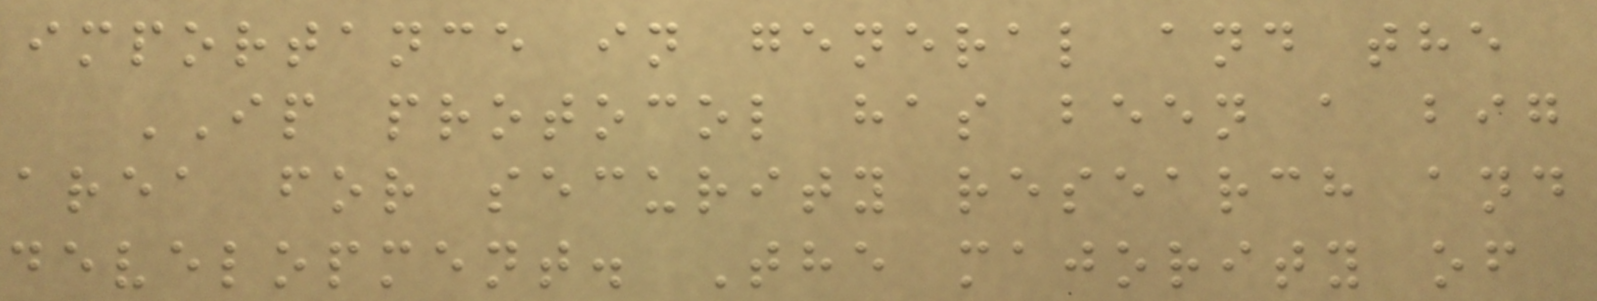importance in general and the
IP protocol has been a big
area for security research and
development. The majority of
